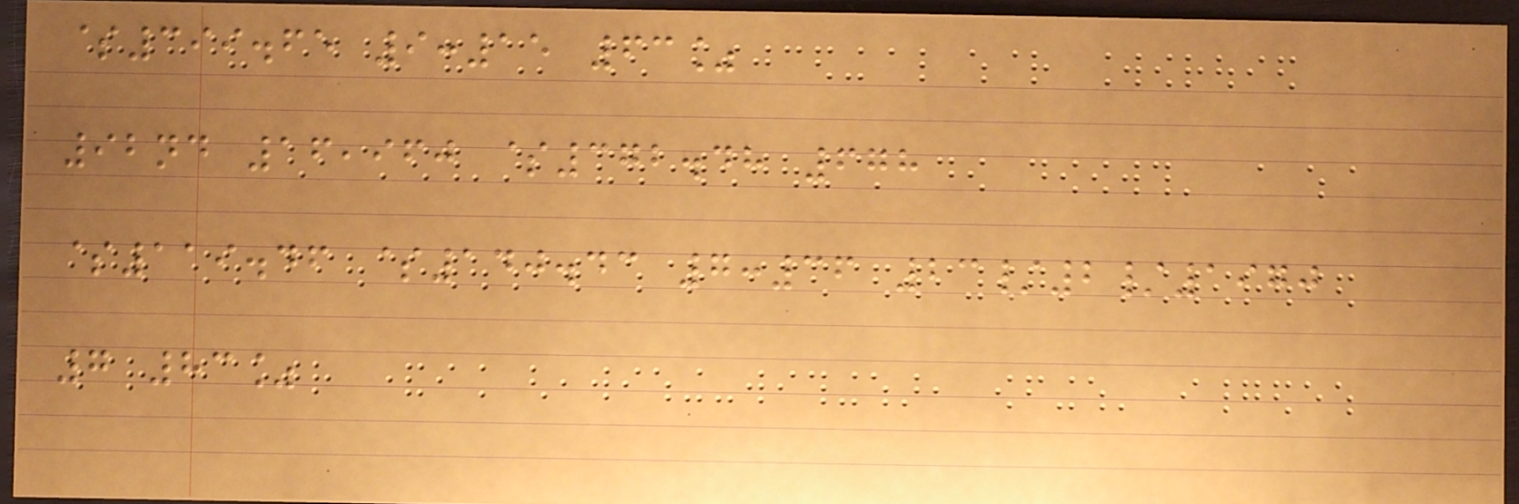$399.65 9:15 63%
92nd 16,960 $372.48 678
$119.46 $140.43 7:36 23/2/1970
7 83%
